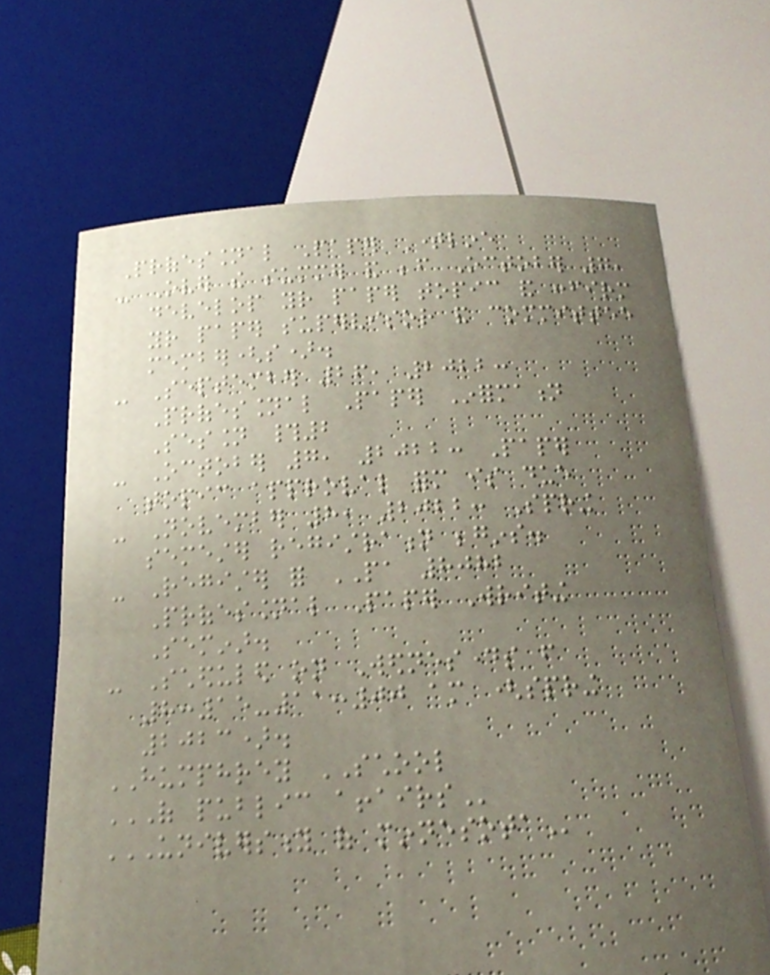Professional Paper Timeline
- Over the summer and before October 7,
develop your paper topic and confirm
your paper supervisor and committee
member(s).
- September 26, 2022:
Professional Paper Information
Session #2
- October 7, 2022: Paper
topic approval form is due
- November 8, 2022: Spring
semester registration begins.
- Register for PA 8082
Professional Paper Writing
Seminar.
- Scheduled on Wednesdays from
8:15-11:00 am (spring
2023).
HUMPHREY SCHOOL
OF PUBLIC AFFAIRS
UNIVERSITY OF MINNESOTA
